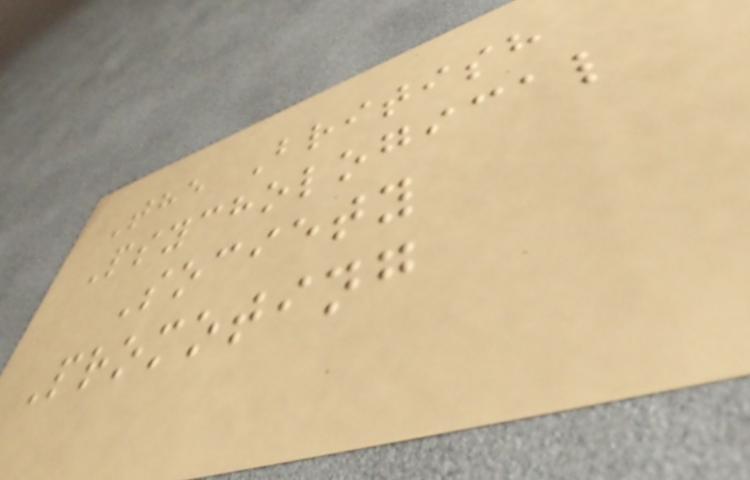The British
Psychological
Society
Promoting
